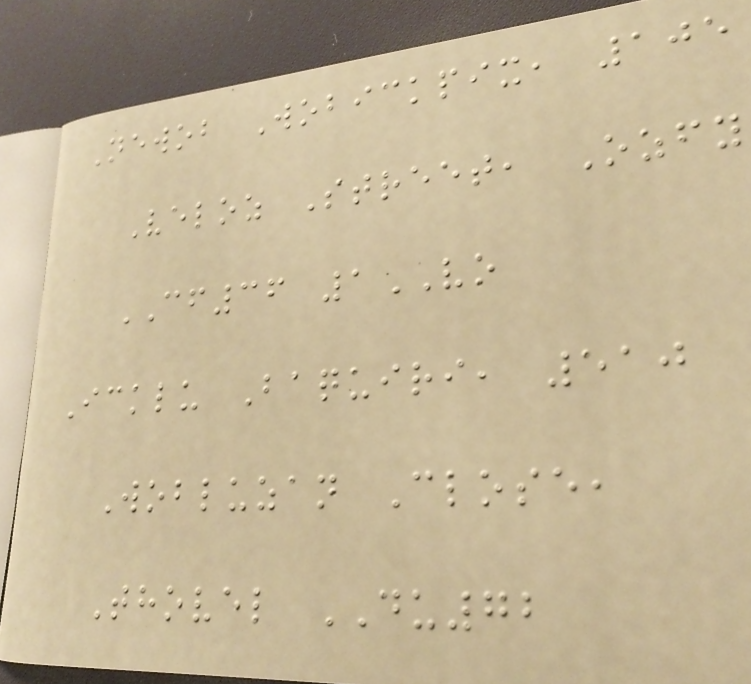Newob Wobickpix, 105
Veloz Street, Ozfy
CF36 1VO
Icklu Baquiri, 510
Wobluzan Close,
Thovel DU72
